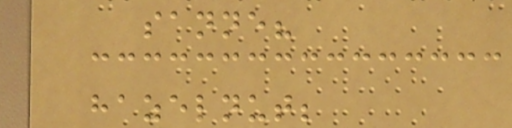sanne?
hazelnut;
